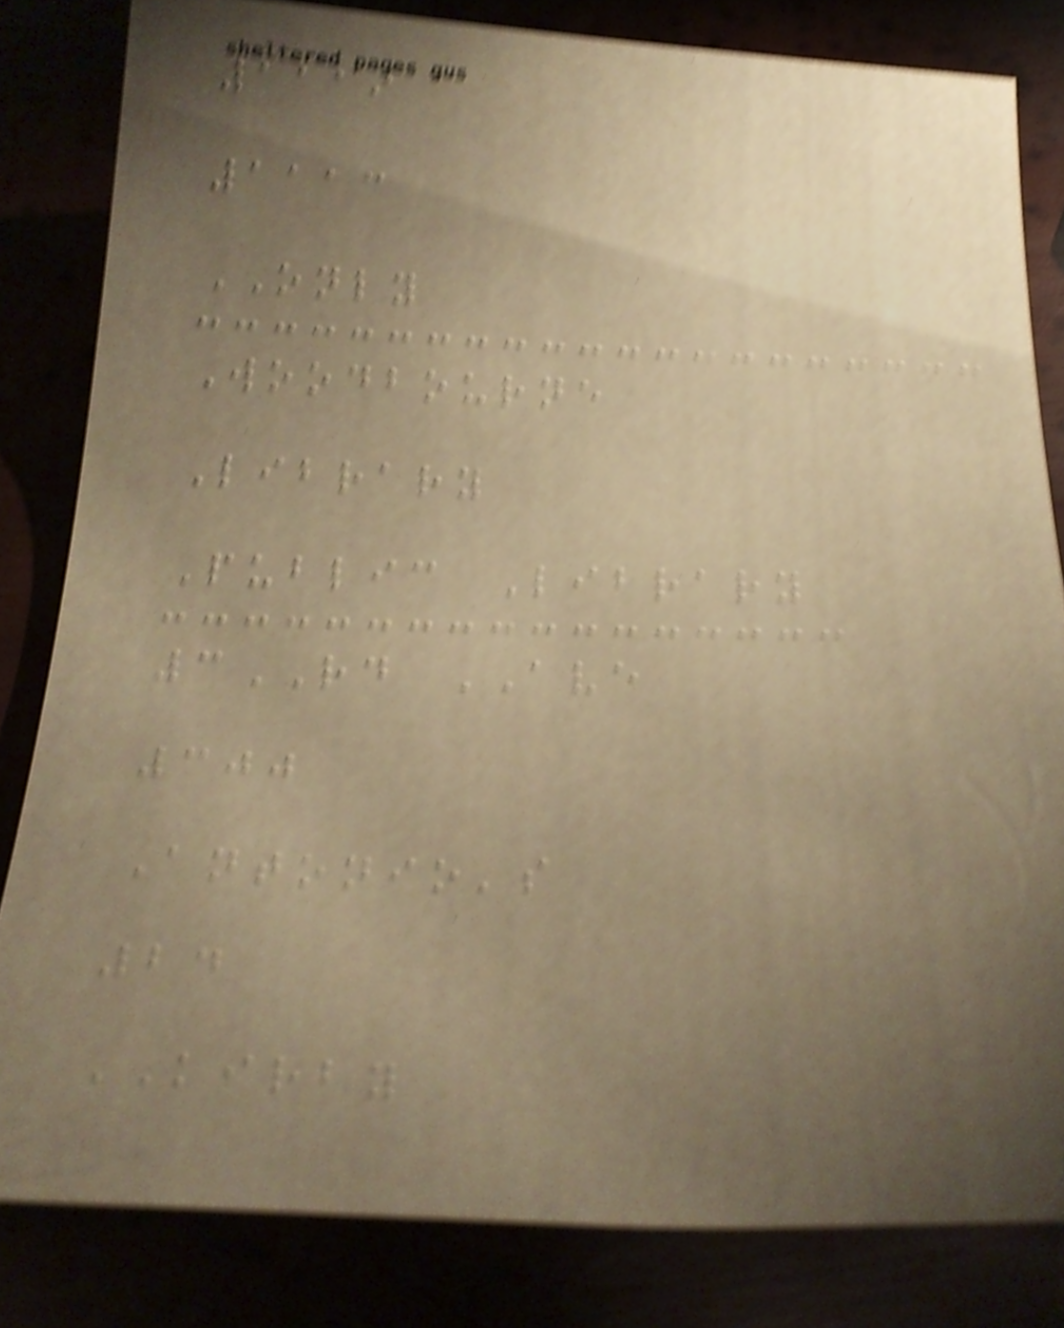1119
1113
ONLY
Woodbourne
Library
Public Library
3RD AVE
300
Antonio's
24
KIRBY
